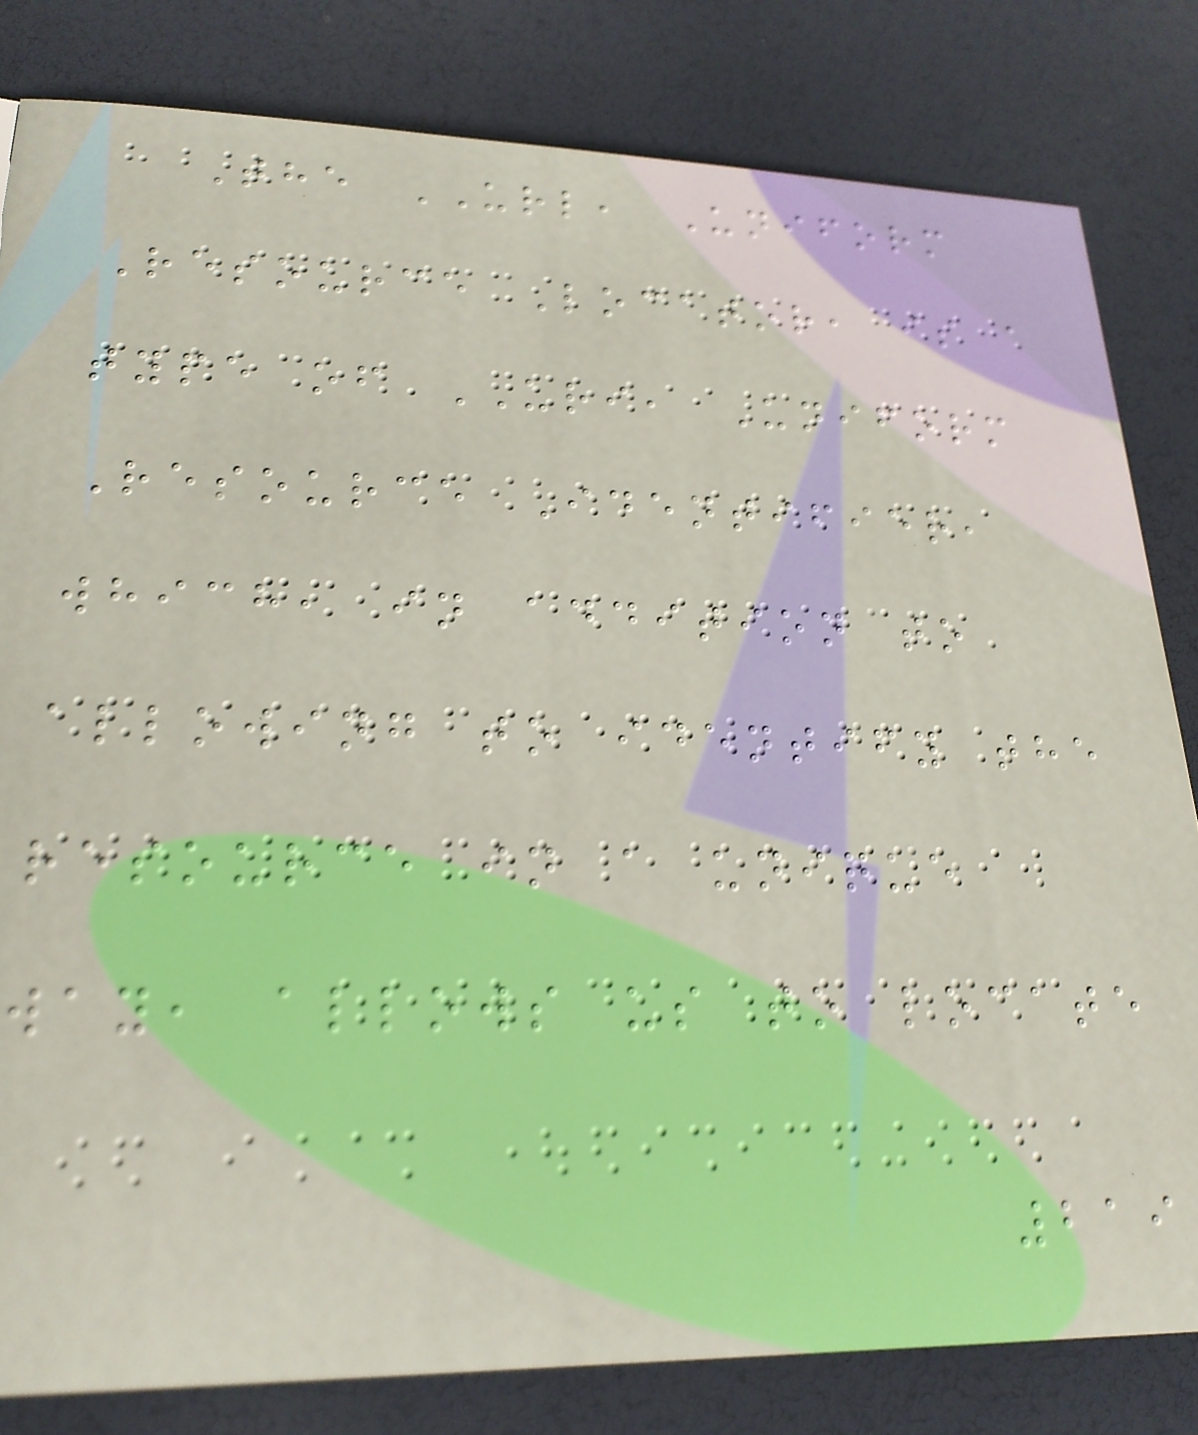The URL, Uniform
Resource Locator, is a
type of URI, Uniform
Resource Identifier,
which, in addition to
allowing to identify the
resource in a unique
way, allows us to locate
219
